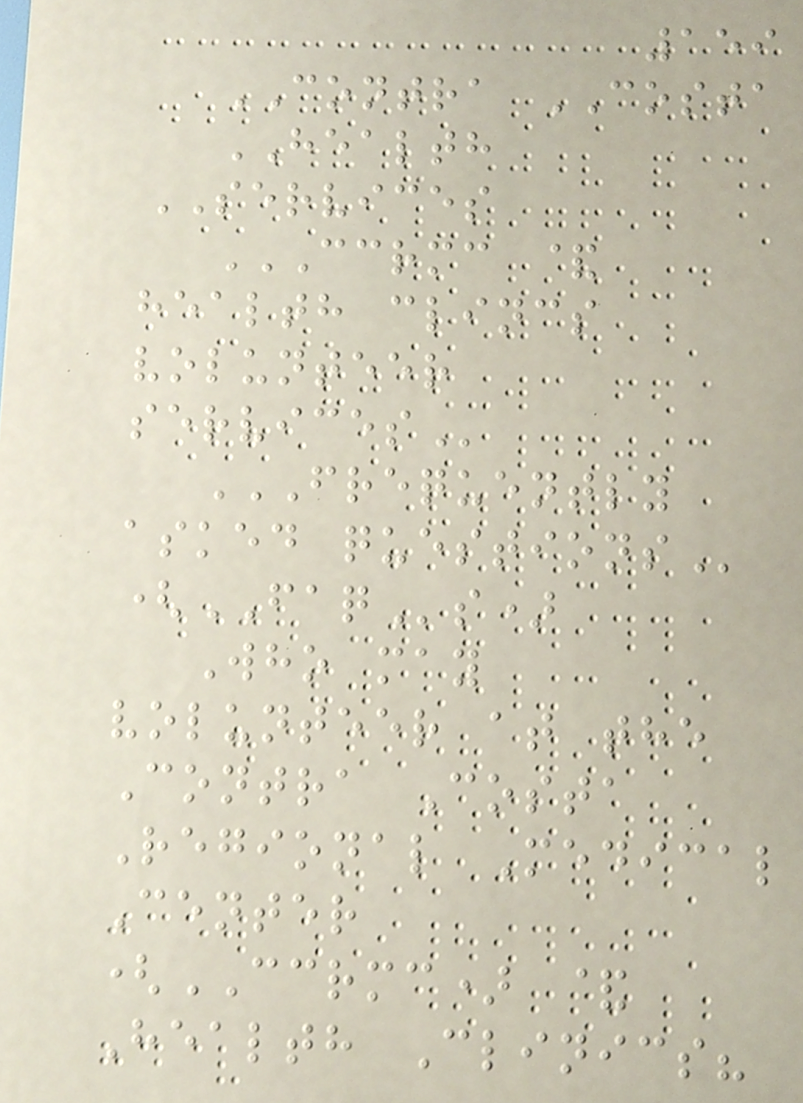159
CONTRA COSTA
HEALTH
SERVICES
CCRMC &
HEALTH CLINCS
VOLUNTEER
SERVICES
FREQUENTLY
ASKED QUESTIONS
(FAQs)
Who may
volunteer at the
Contra Costa
Regional Medical
Center
(CCRMC) &
Health Clinics?
